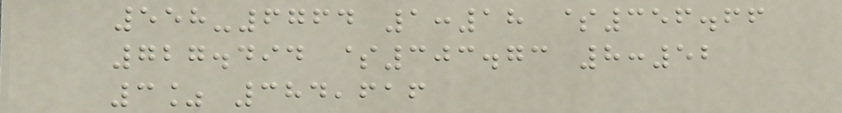558-6764 1:18 $356.66
727.494 $303.73 8:52
3% 384,616
